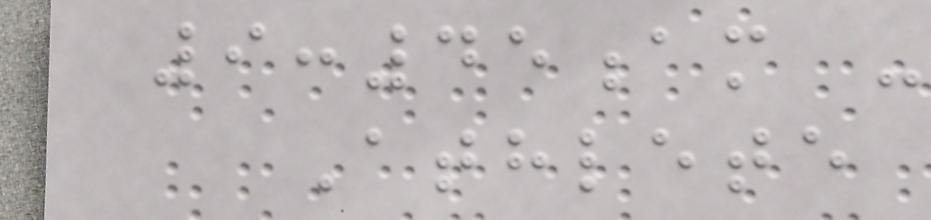9:45am -
Athlete
